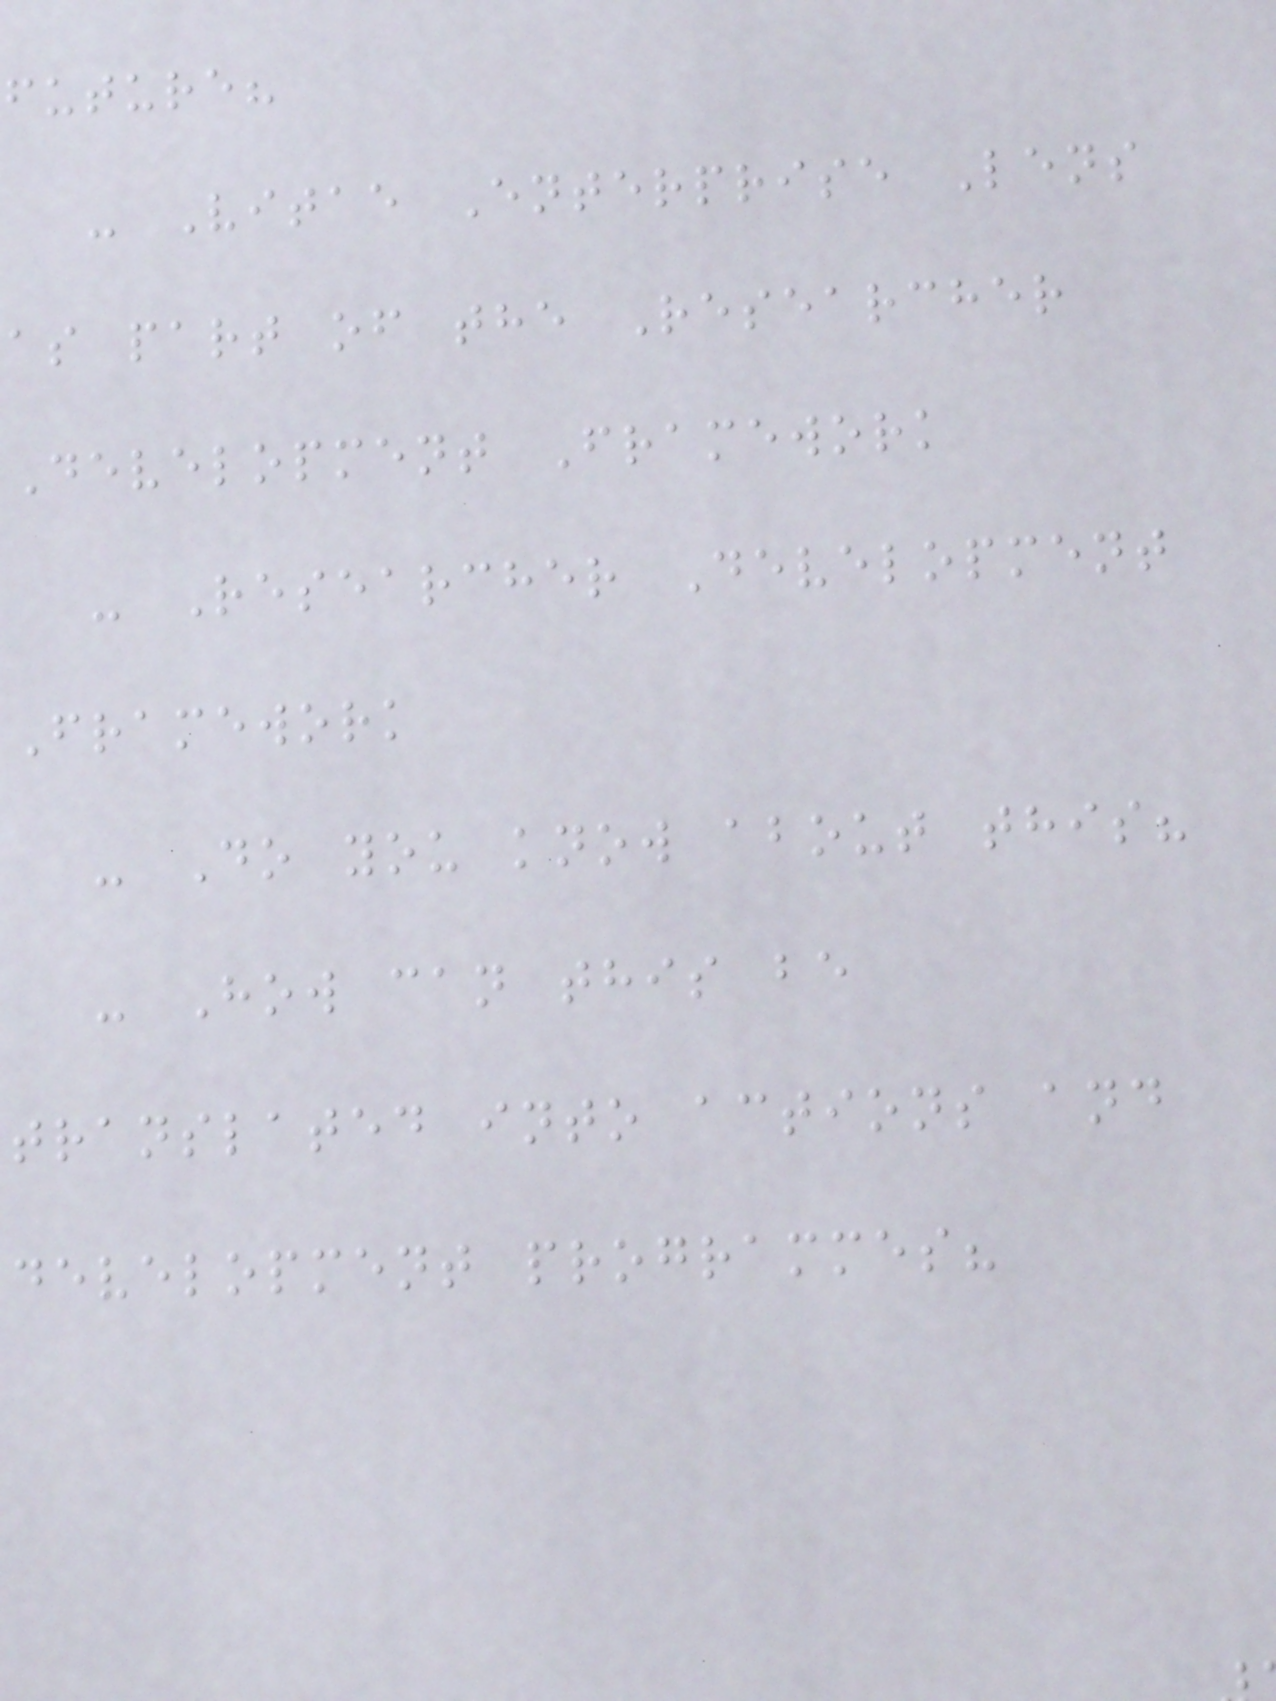future?
- Vitae Enterprise Lens
as part of the Researcher
Development Framework
- Researcher Development
Framework
- Do you know about this?
- How can this be
translated into actions and
development programmes?
